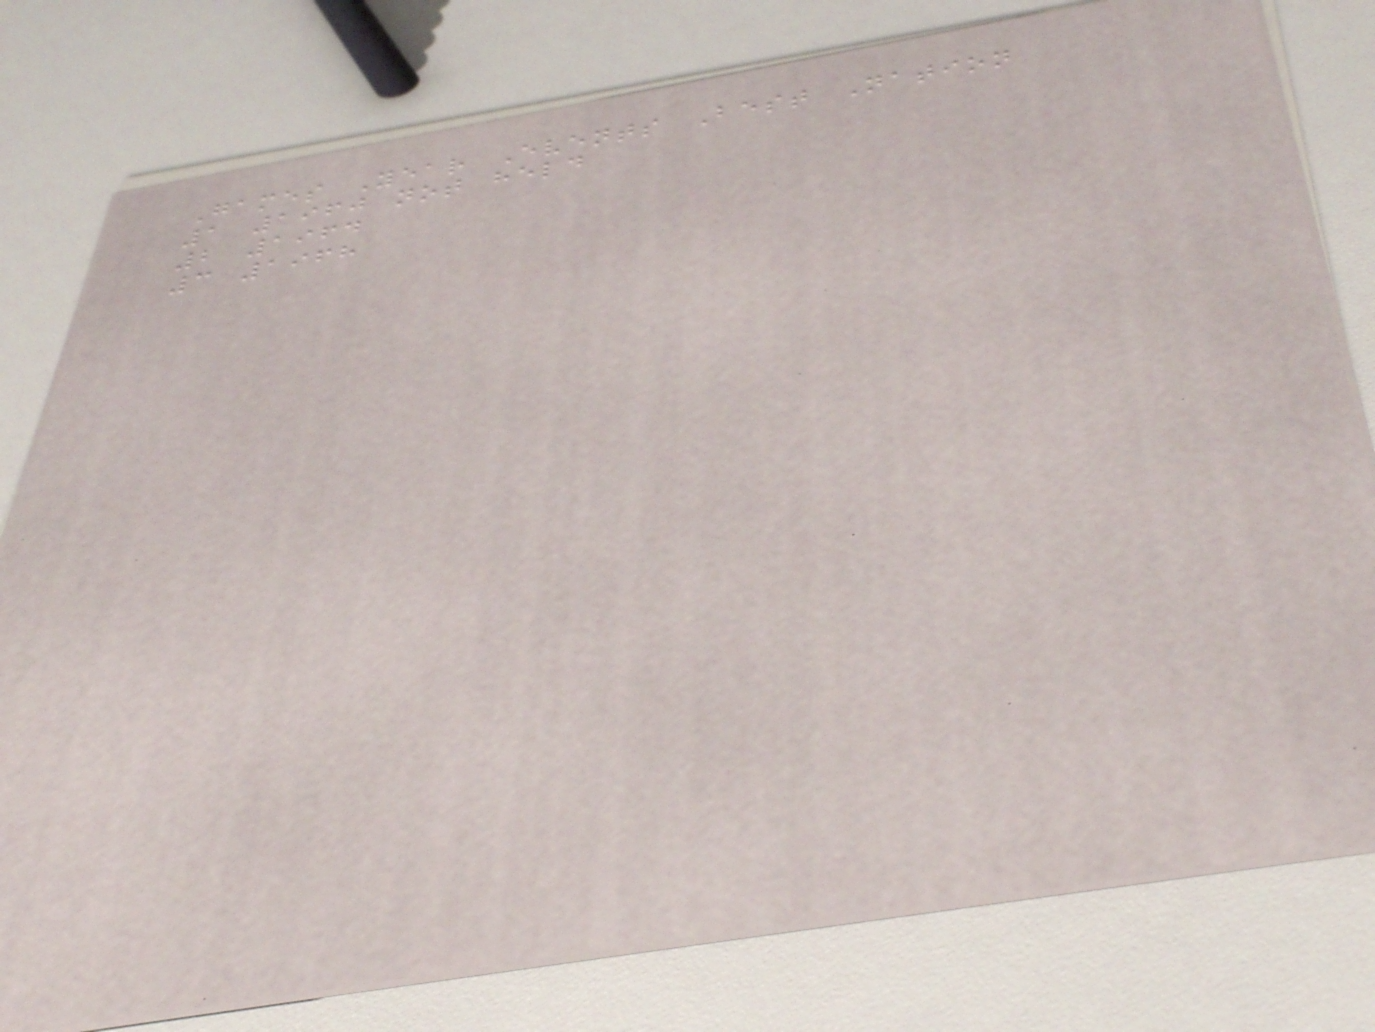Games Year Events Best Nation
1 1960 not held
2 1964
3 1968
